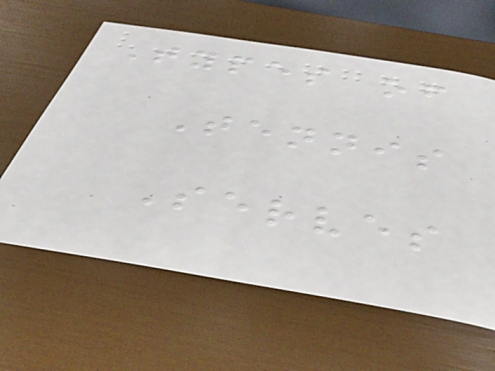Types of
Tennis
Serves
